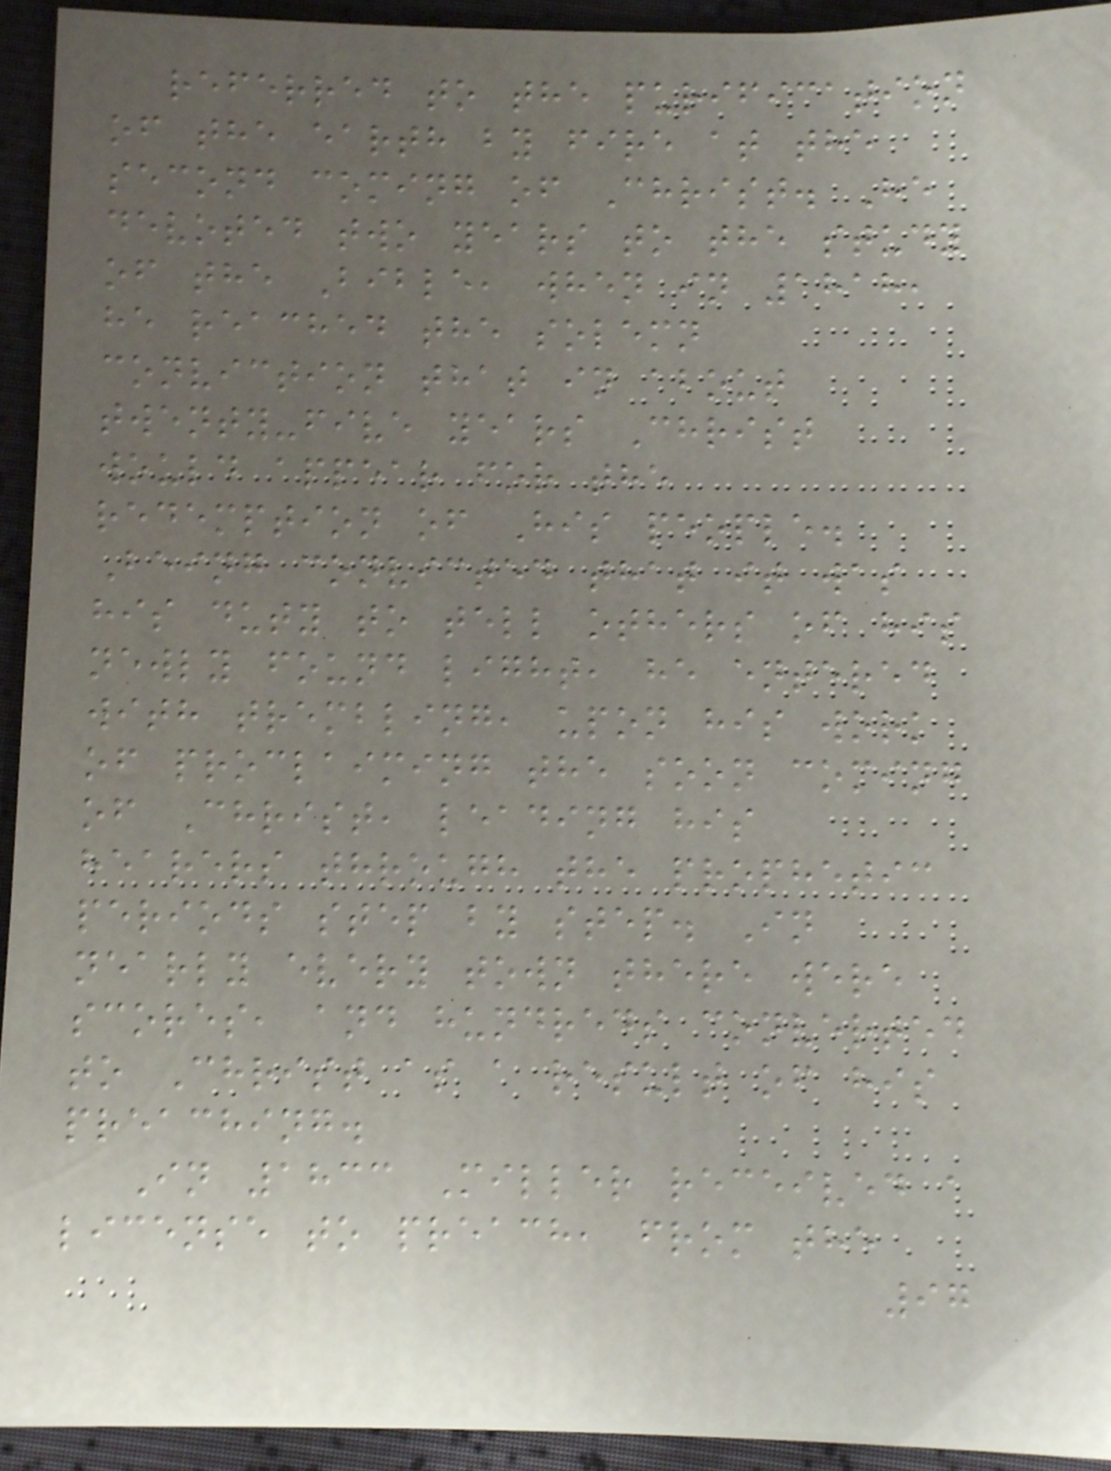referred to the purification
of the earth by fire at the
second coming of Christ. He
devoted two years to the study
of the Bible, when in 1818,
he reached the solemn
conviction that in about
twenty-five years Christ
would appear for the
redemption of His people.
Being convicted that it was
his duty to tell others of his
newly found light, he entered
with trembling, upon his work
of proclaiming the soon coming
of Christ, leading his
hearers through the prophetic
periods step by step. In
nearly every town there were
scores, and hundreds converted
to Christ as a result of his
preaching.
In 1833 Miller received a
license to preach, from the
97
